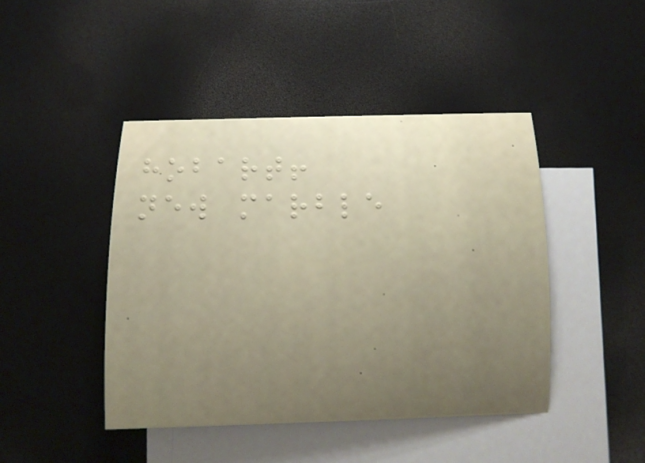hobart!
new marble
